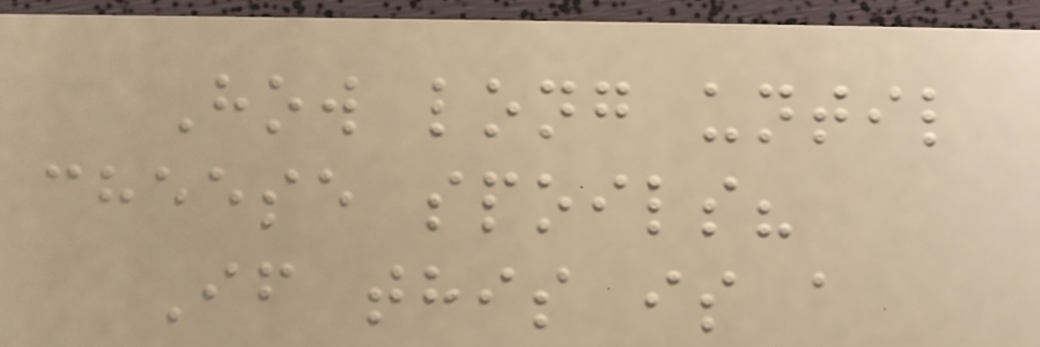How long until
cheese spoils?
If this is a
